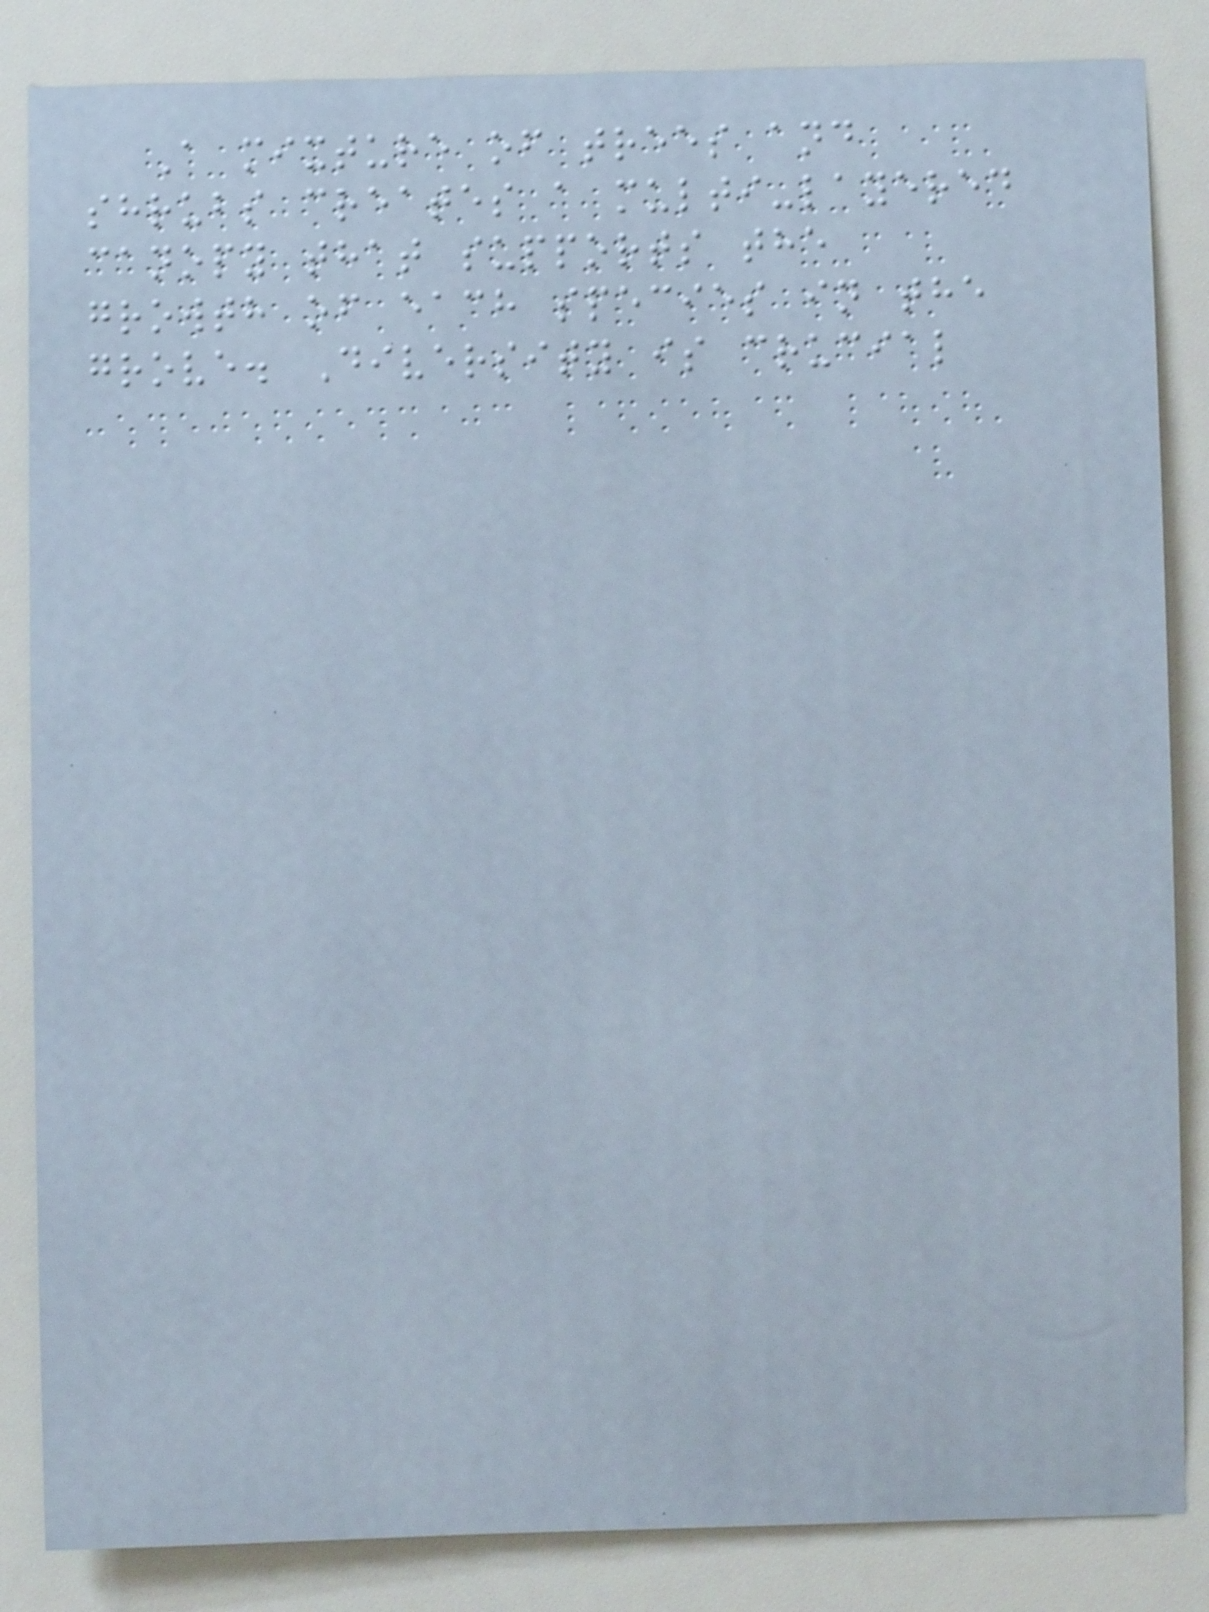A mixture of trees and
shrubs creates a multi-layered
canopy that supports the
growth of each species in the
grove. Diversity is crucial
